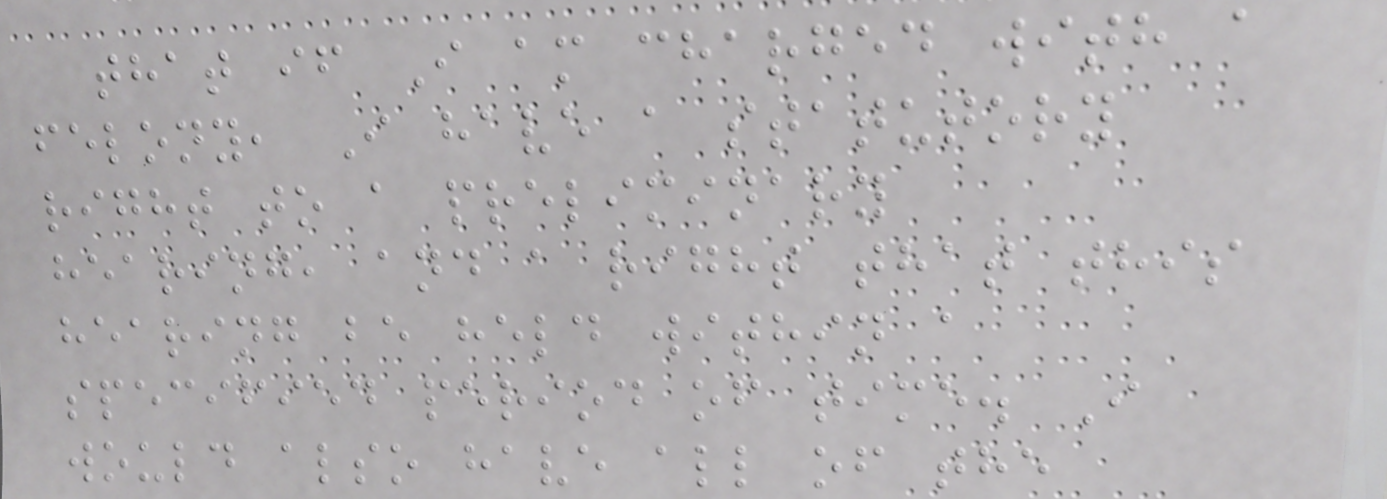that if I am charged with a
felony, I have a statutory
right to a preliminary
hearing, and a right that this
hearing be held within a
specified period of time. I
would also have all of the
